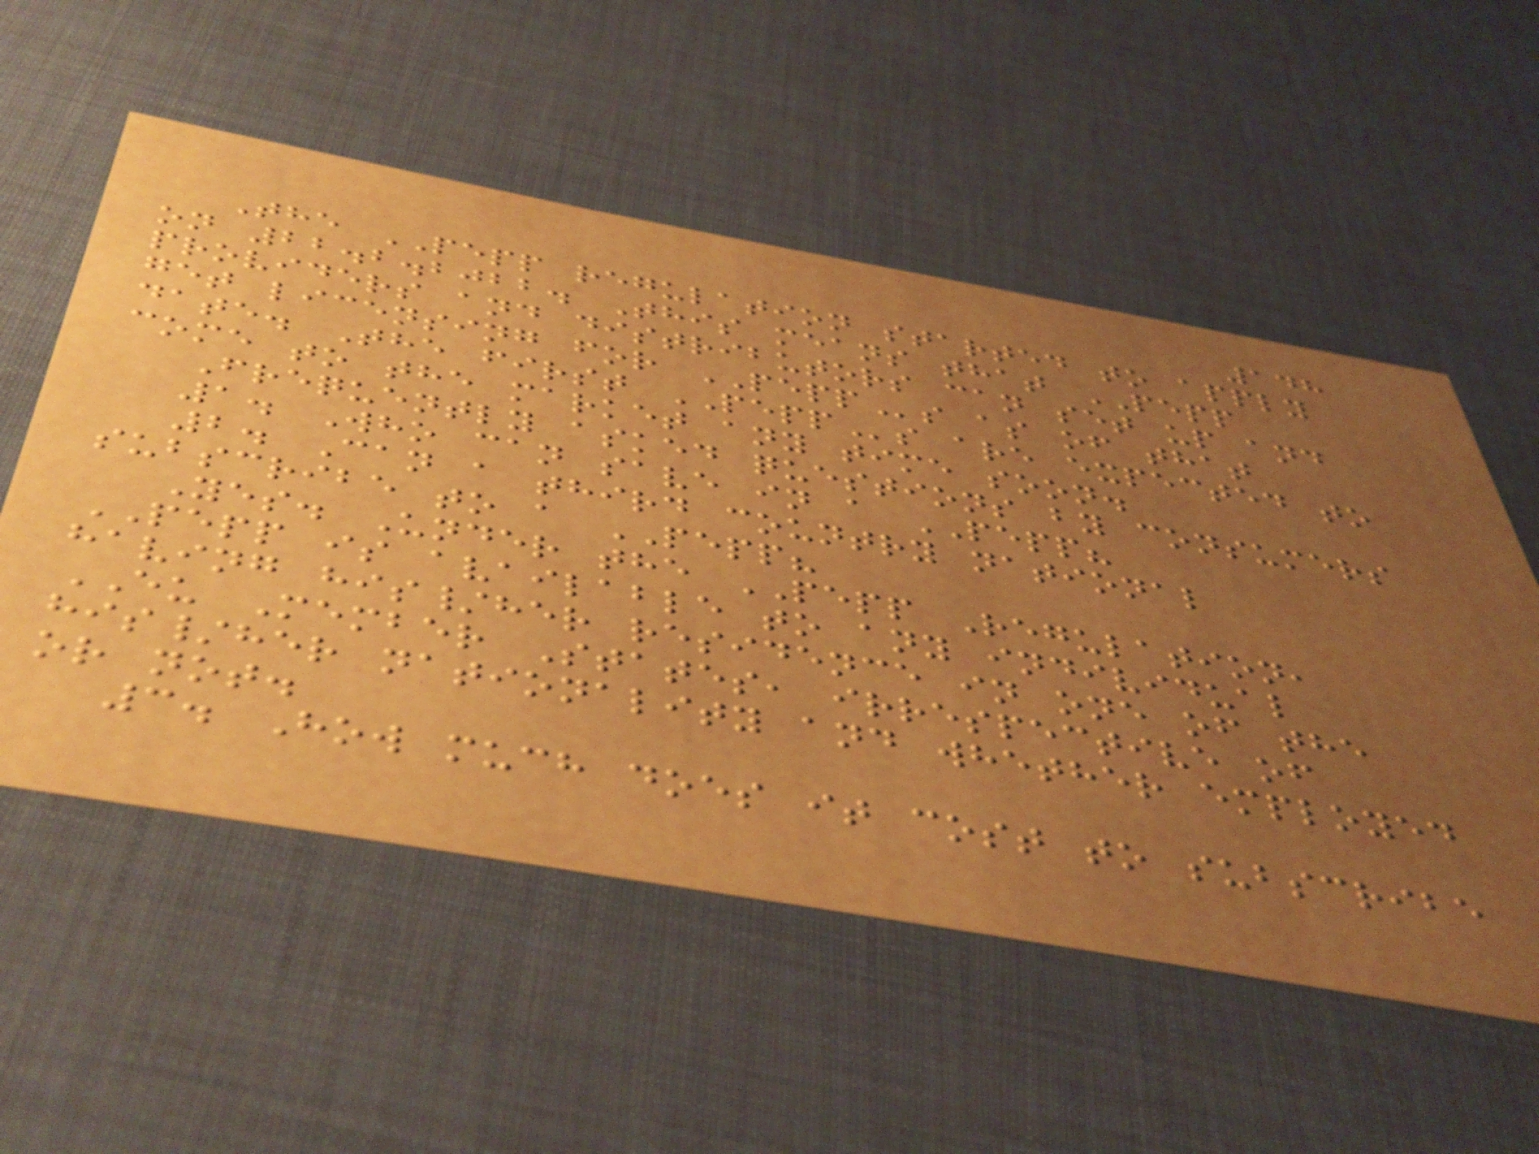148
The PEPP regulation started to apply
on 22.2.2022. This means that PEPP
providers and distributors can set up and
get licensing for PEPPs as of that
date. The first PEPPs are expected to
come to the market any time soon.
Frequently asked questions by consumers
1. Who can save in a PEPP?
2. Can a third country national
subscribe to a PEPP?
Yes. Under the PEPP Regulation,
PEPP is available to any individual
having his/her residence in one of the
EU Member States, irrespective of
his/her nationality and whether employed
or not.
3. How much does it cost to subscribe
